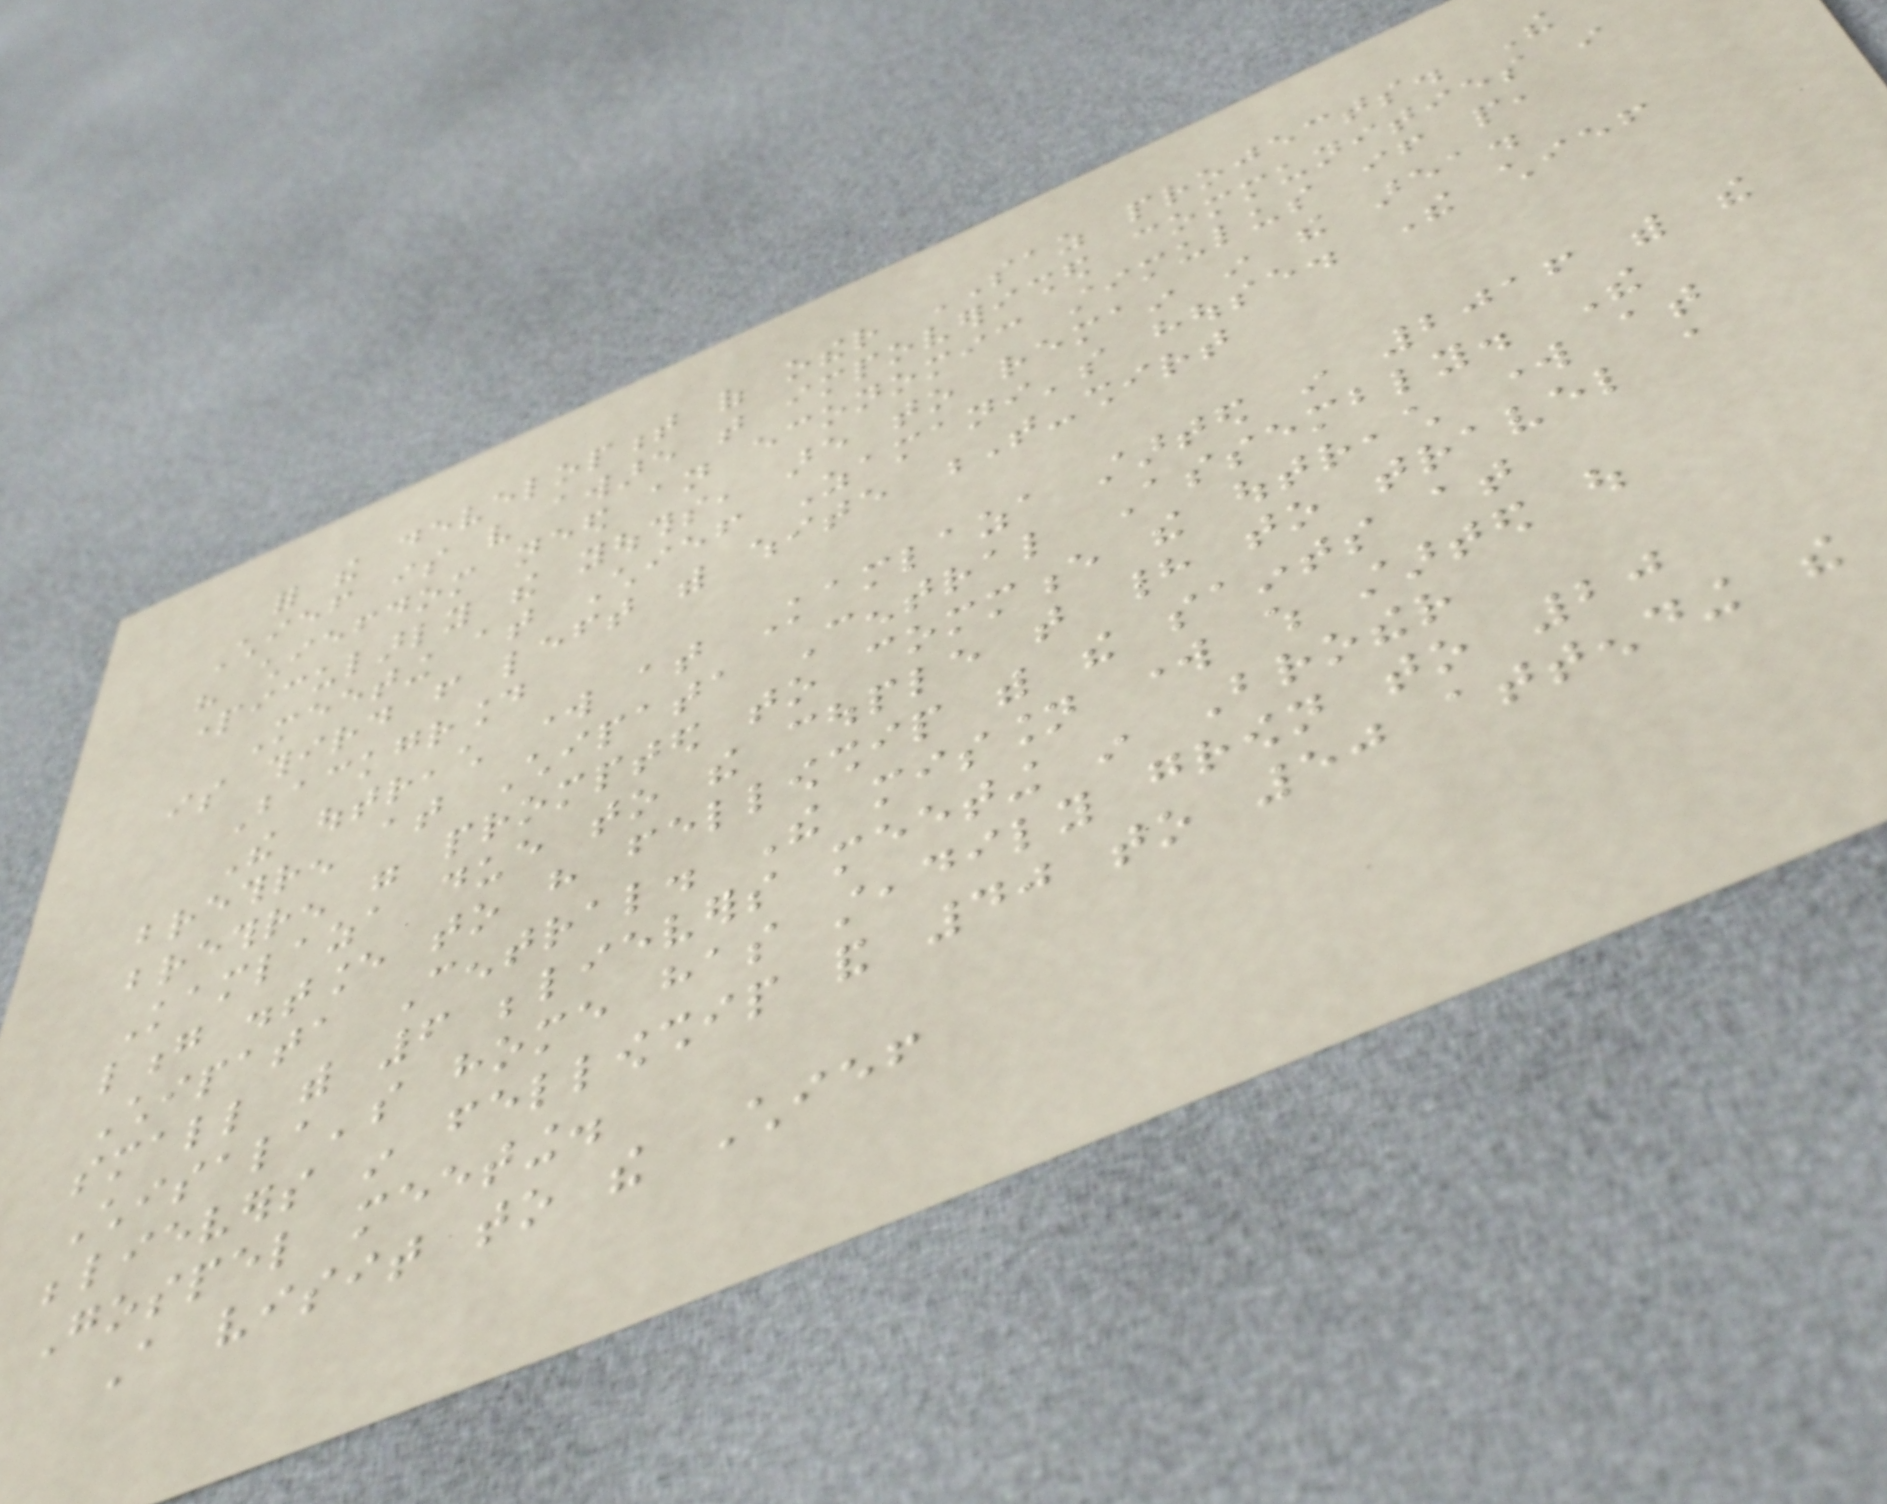for the development of other SAZ projects. The
Chief is very aware that impoverished communities in
his chiefdom need an economic stimulus if people,
particularly the youths, are to remain in the area.
Meeting at Chief Zamani's house. The chief
is third from left with white T-shirt
Background
The outreach work at Kamlaza started in 2016 with the
brethren at Chipata Central Assembly. The
brethren were prompted to commence the outreach work at
Kamlaza due to the couple that had to travel a
long distance to have fellowship with the saints at
Chipata Central. The mission work which started out
small with 6 believers meeting in Brother
Chisala's home has steadily grown to 20
believers in fellowship and 40 to 50 attending the
Gospel meeting.
A visit to the Chief
